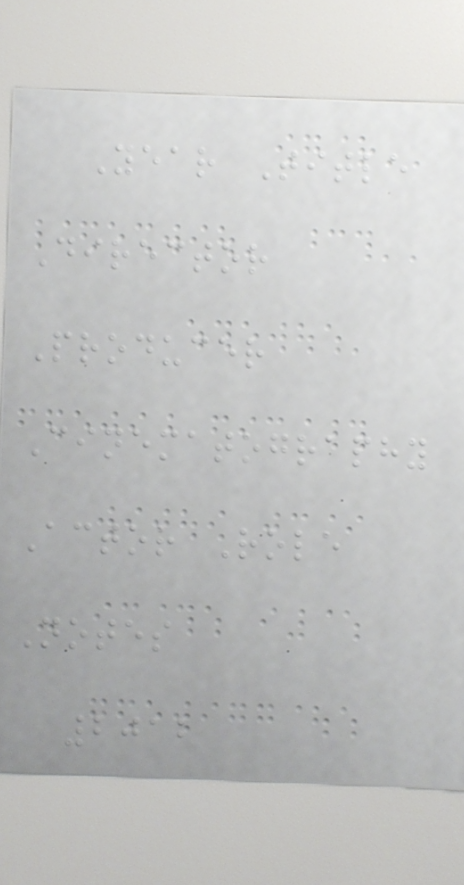Year Title
Director
Producer
Cinematography
Actor Role
Notes
2012
